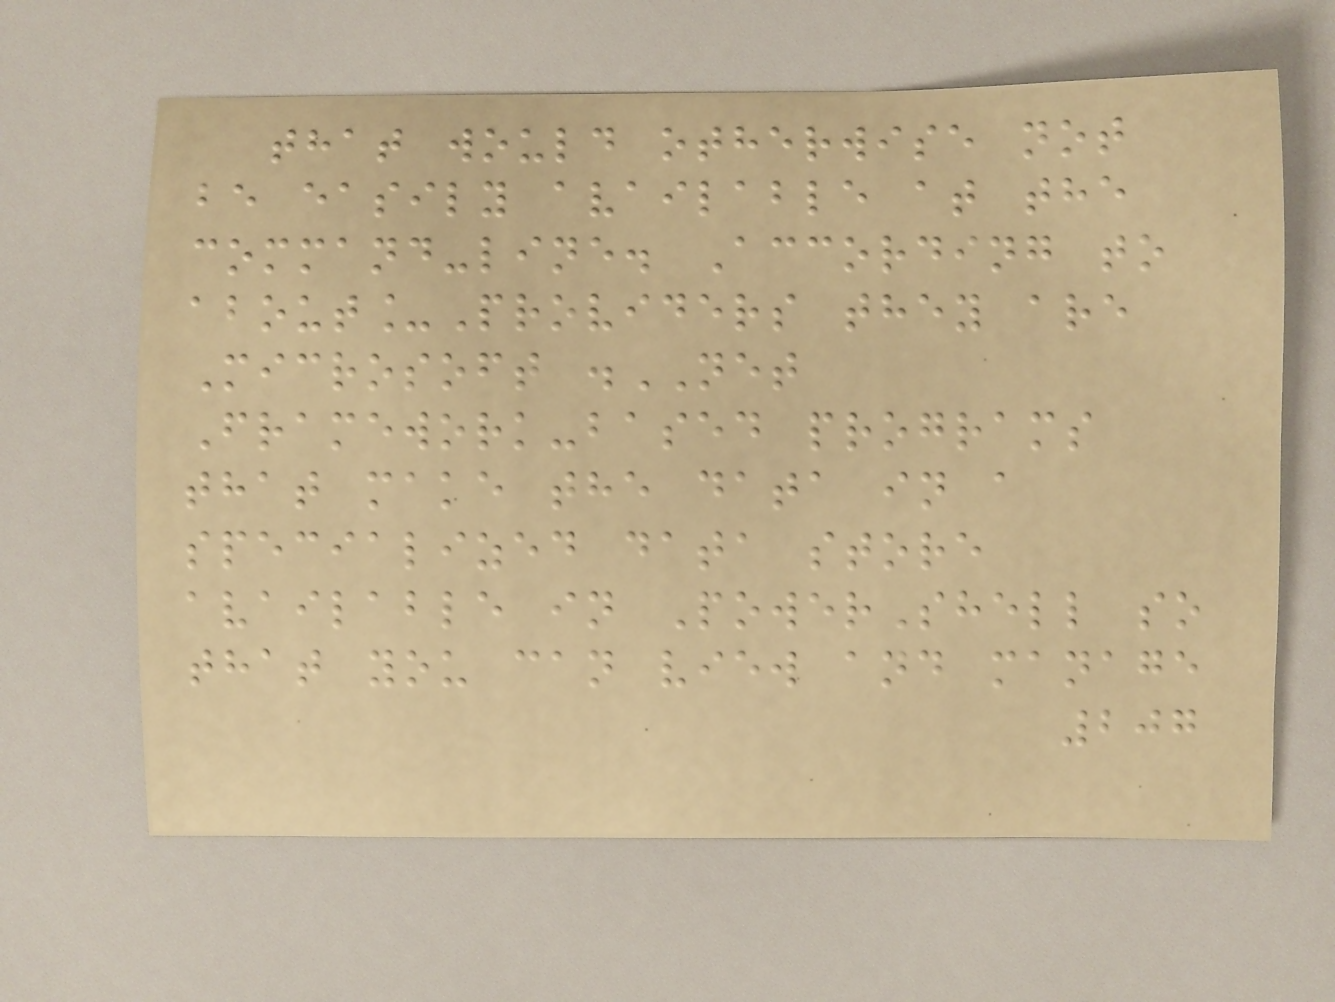that would otherwise not
be easily available at the
command-line. According to
about_Providers they are
Microsoft .NET
Framework-based programs
that make the data in a
specialized data store
available in PowerShell so
that you can view and manage
207
